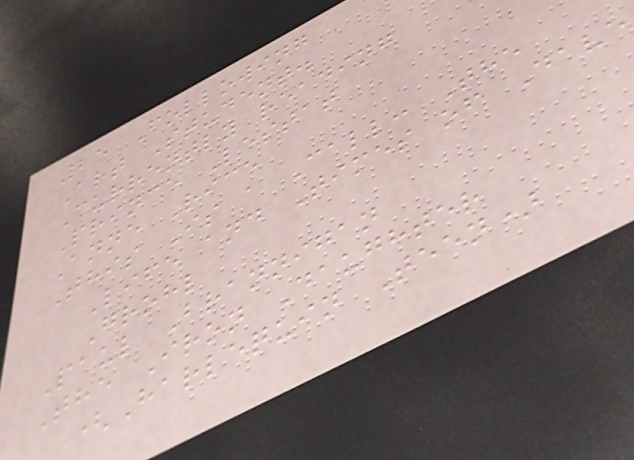25 Following
Art Student.
Currently reading
Prince Lestat
Anne Rice
This Is a Call: The
Life and Times of Dave
Grohl
Paul Brannigan
The Iron Daughter
(Harlequin Teen)
